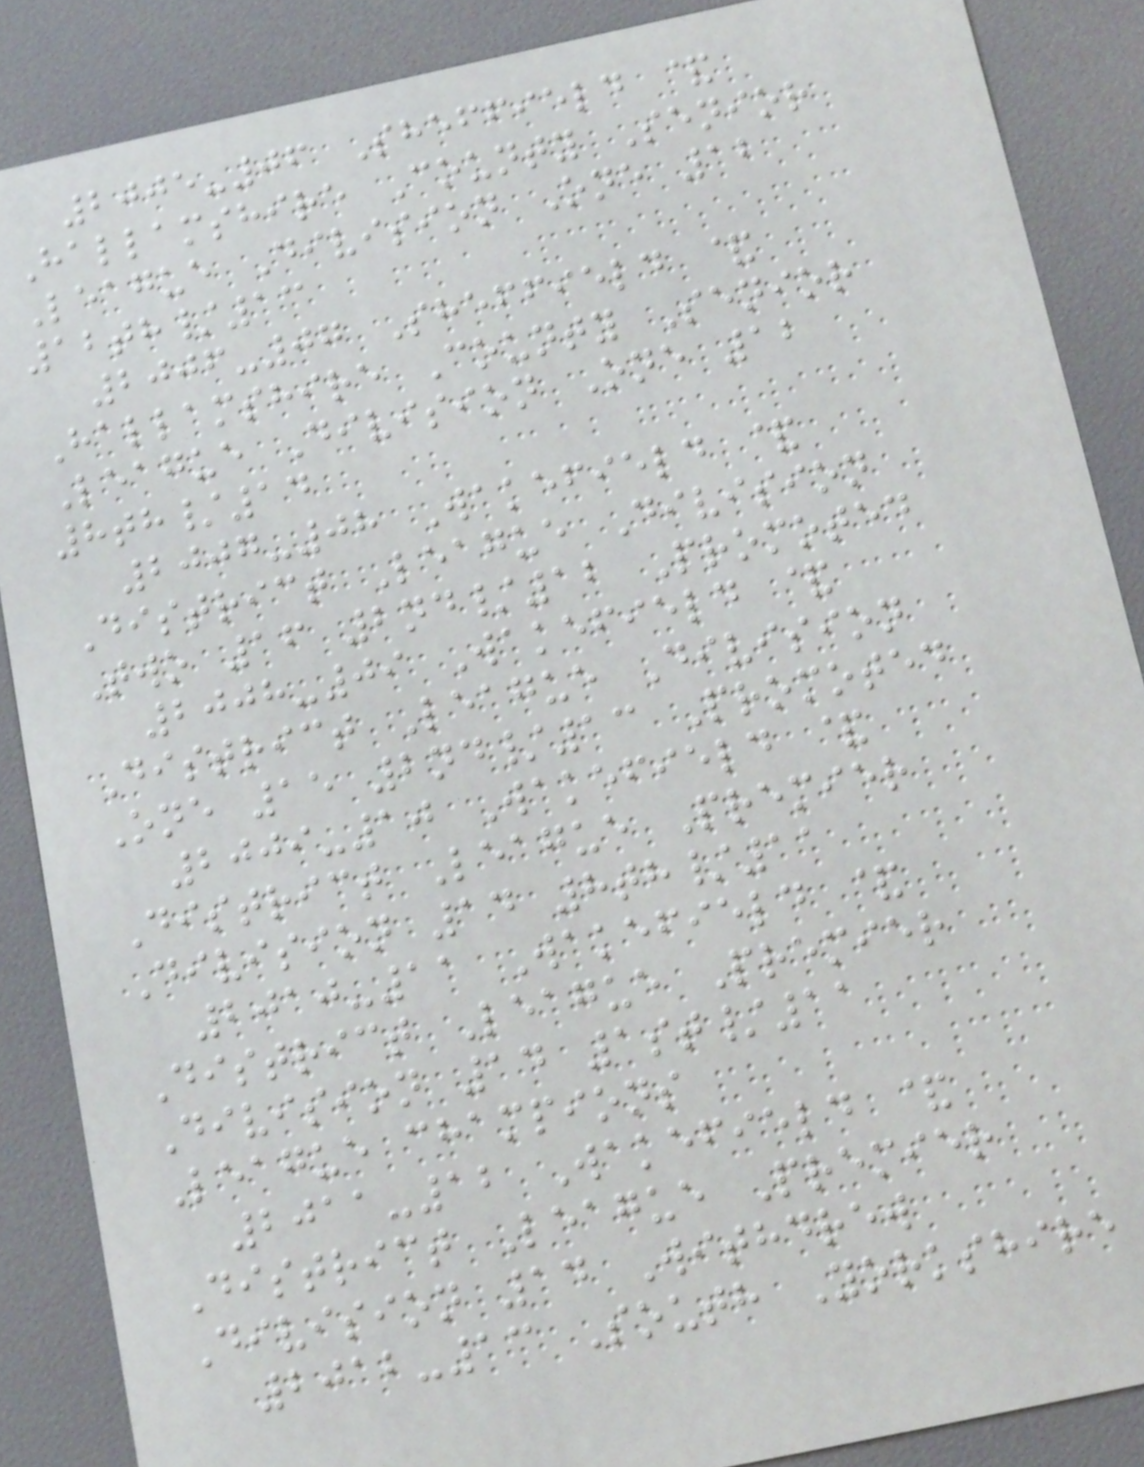2005-06 Sheffield &
Hallamshire County Senior
League Division One 12
12th/13
2006-07 Sheffield &
Hallamshire County Senior
League Division One 12
8th/14
2007-08 Wakefield &
District League Division
Two 16 2nd/12 Promoted
2008-09 Wakefield &
District League Division
One 15 2nd/13 Promoted
2009-10 Wakefield &
District League Premier
Division 14 8th/11
2010-11 Wakefield &
District League Premier
Division 14 1st/11
League champions
2011-12 Wakefield &
District League Premier
Division 14 Withdrew
2012-13 South Yorkshire
